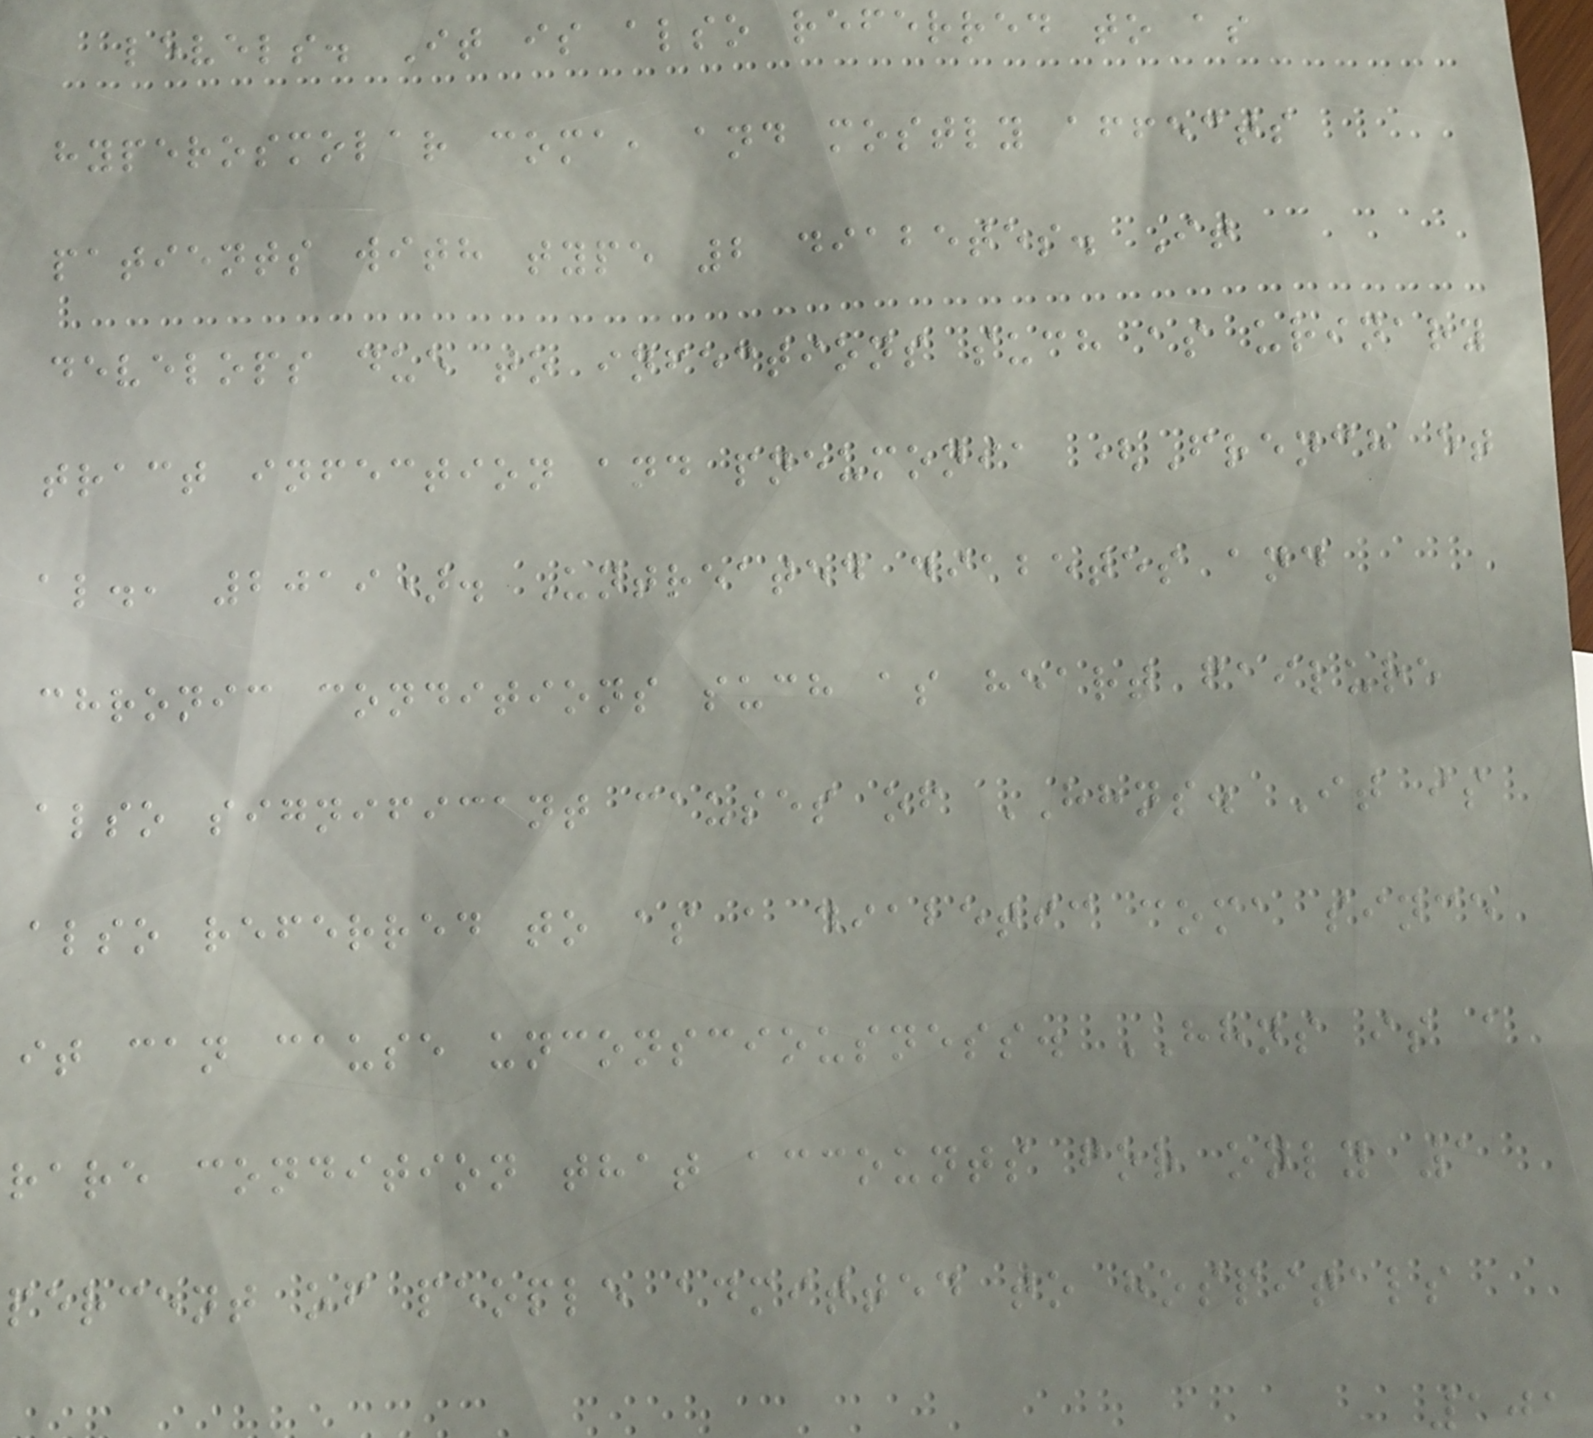levels. It is also referred to as
hyperosmolar coma, and mostly affects
patients with type 2 diabetes. It
develops due to infections such as urinary
tract infection and pneumonia (French et
al., 2019). Untreated diabetes and
chronic conditions such as heart failure
also significant causes of HHNS. It is
also referred to as a diabetic coma since
it can cause unconsciousness. HHNS is a
rare condition that accounts for only 1
percent of people admitted to hospitals
101
